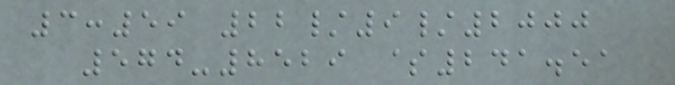3:59 22/9/2000
574-8529 $241.51
